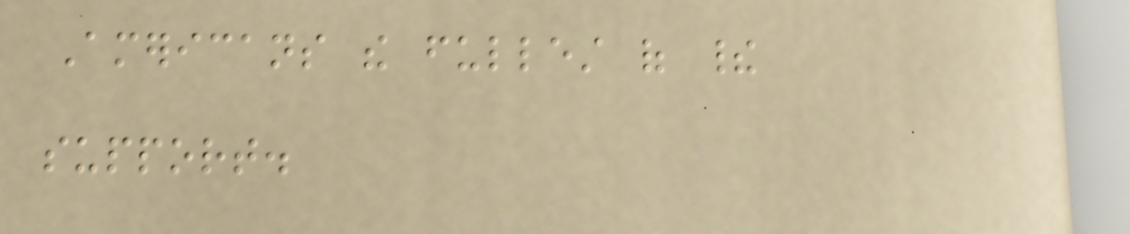Americans the fullest of their
support.
